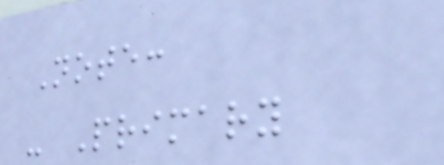Note:
- Primary
